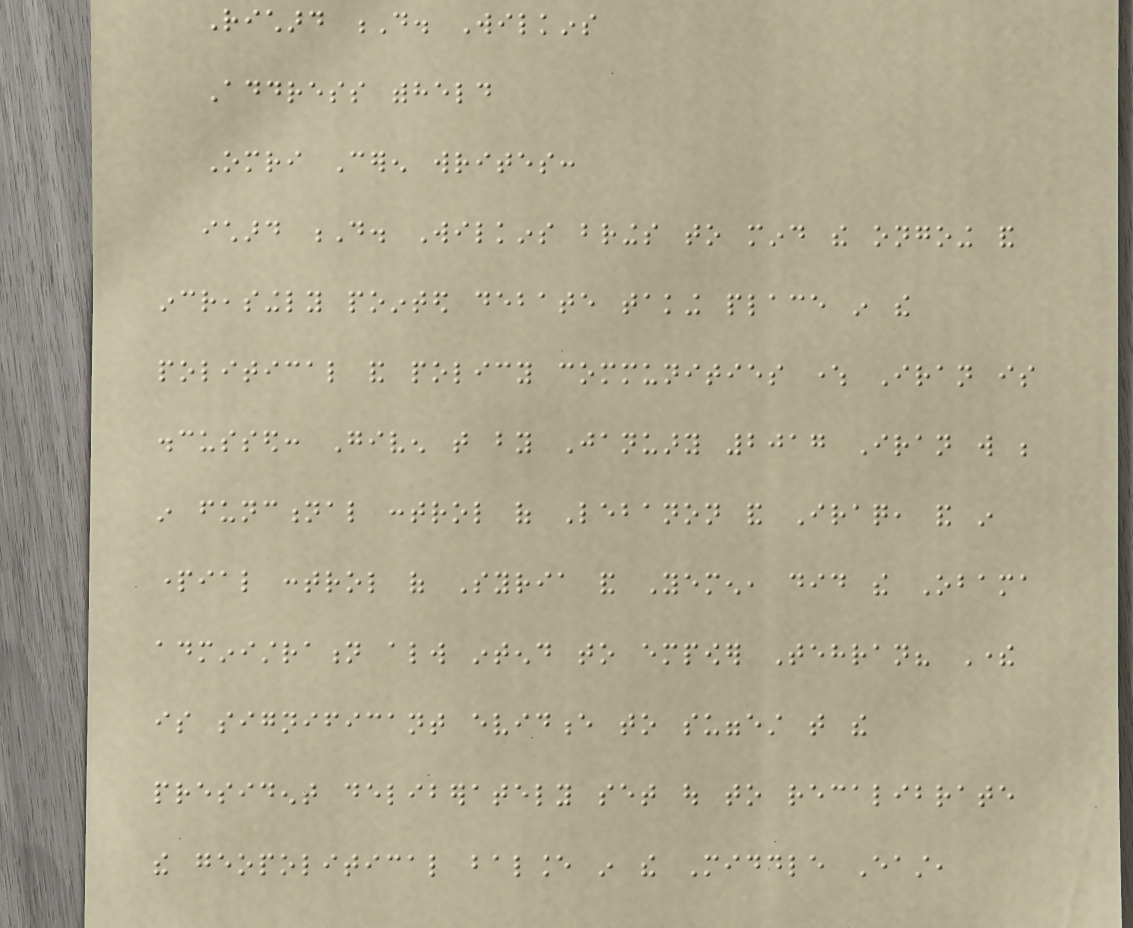Richard D. Wilkins
Address withheld
Omri Ceren writes:
ichard D. Wilkins brings to mind the ongoing and
increasingly pointed debate taking place in the
political and policy communities where Iran is
discussed: Given that by January 2017 Iran will be
in functional control of Lebanon and Iraq, and in
partial control of Syria and Yemen, did the Obama
administration always intend to empower Tehran? There
is significant evidence to suggest that the
president deliberately set out to recalibrate
the geopolitical balance in the Middle East,
